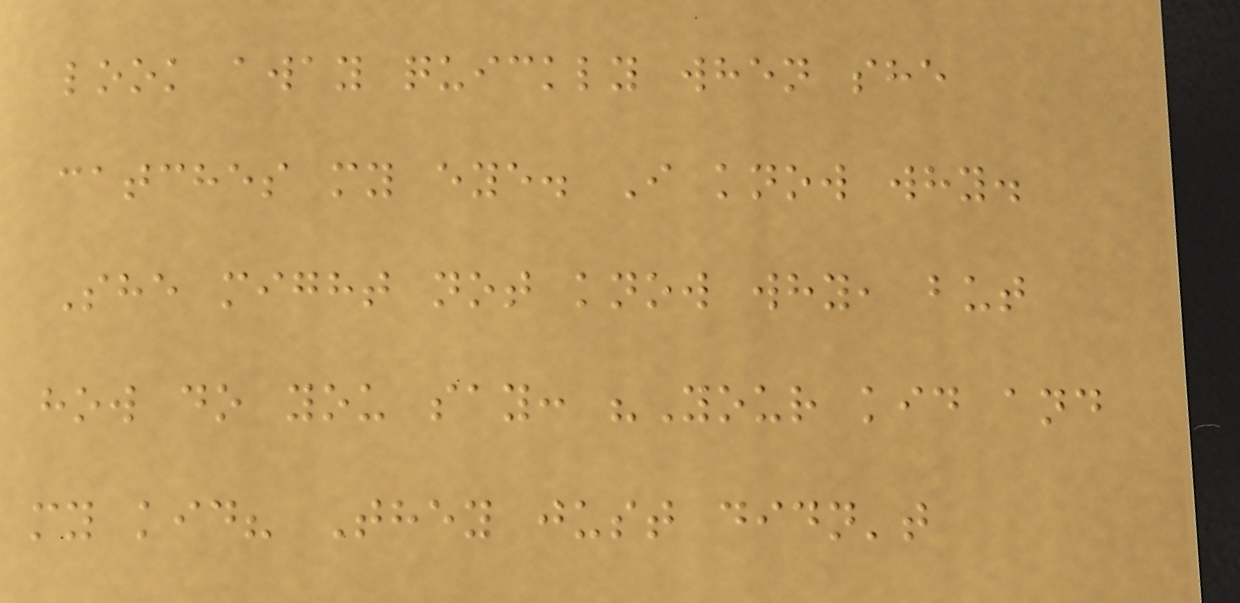look away quickly when she
catches my eye. I know why.
She might not know why, but
how do you say: "Your kid and
my kid? They just didn't
